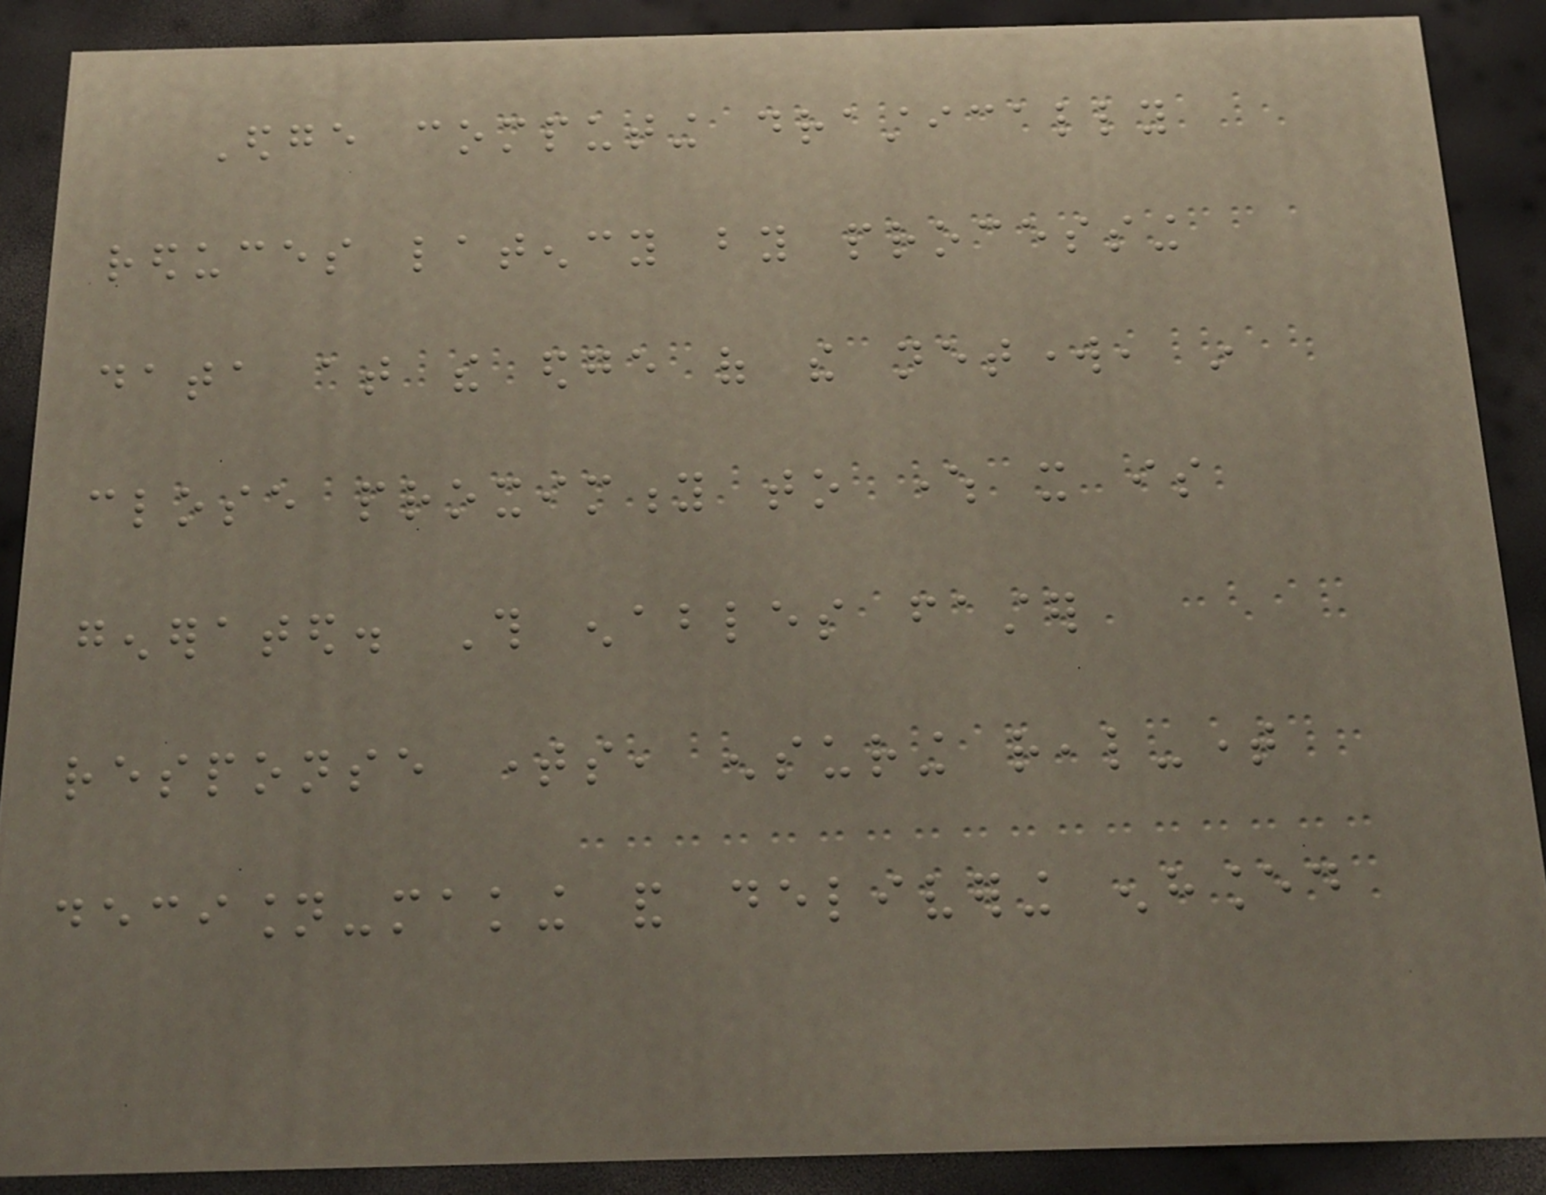Edge computing drastically
reduces latency by processing
data at the edge of the network, in
close proximity to where it is
generated. This enables faster
response times, ensuring real-time
decision-making and delivering enhanced
